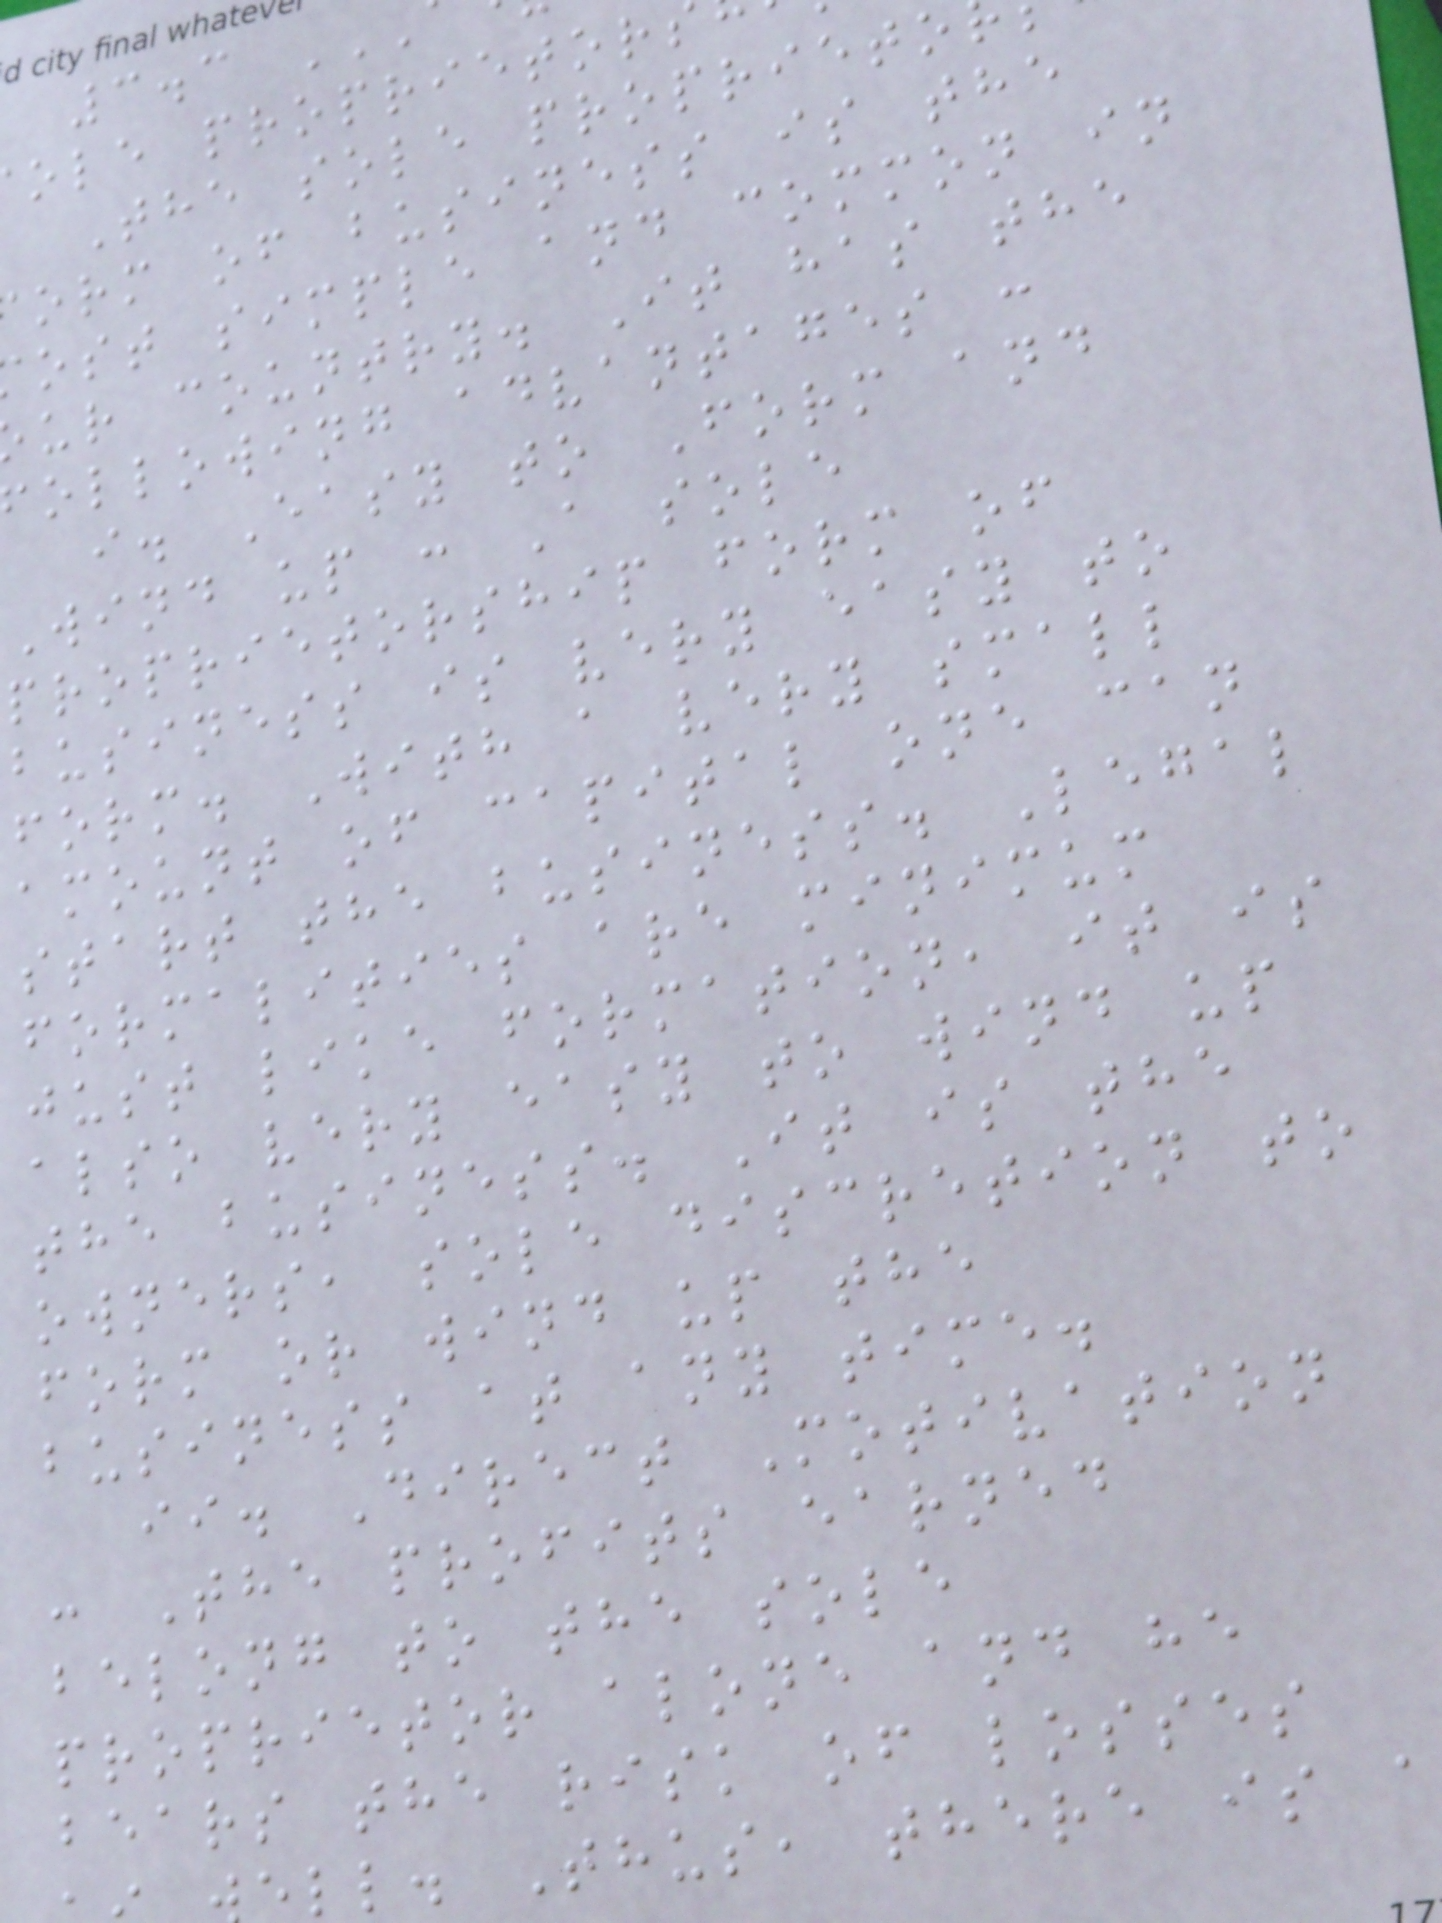The sole proprieto
orm of business is the
ost simple and common in
ur country. It has the
ollowing advantages :
i. Easy to Form and
Wind up : A sole
proprietorship form of
business is very easy to
form. With a very small
amount of capital one can
start the business. Legal
formalities are minimum
just like formation, it is
also very easy to wind up
the business. It is the
owners, sole discretion to
form or wind up the
business at any time.
ii. Direct Motivation
: The profits earned
belong to the sole
proprietor alone and he
bears the risk of losses
ell. Thus, there is a
